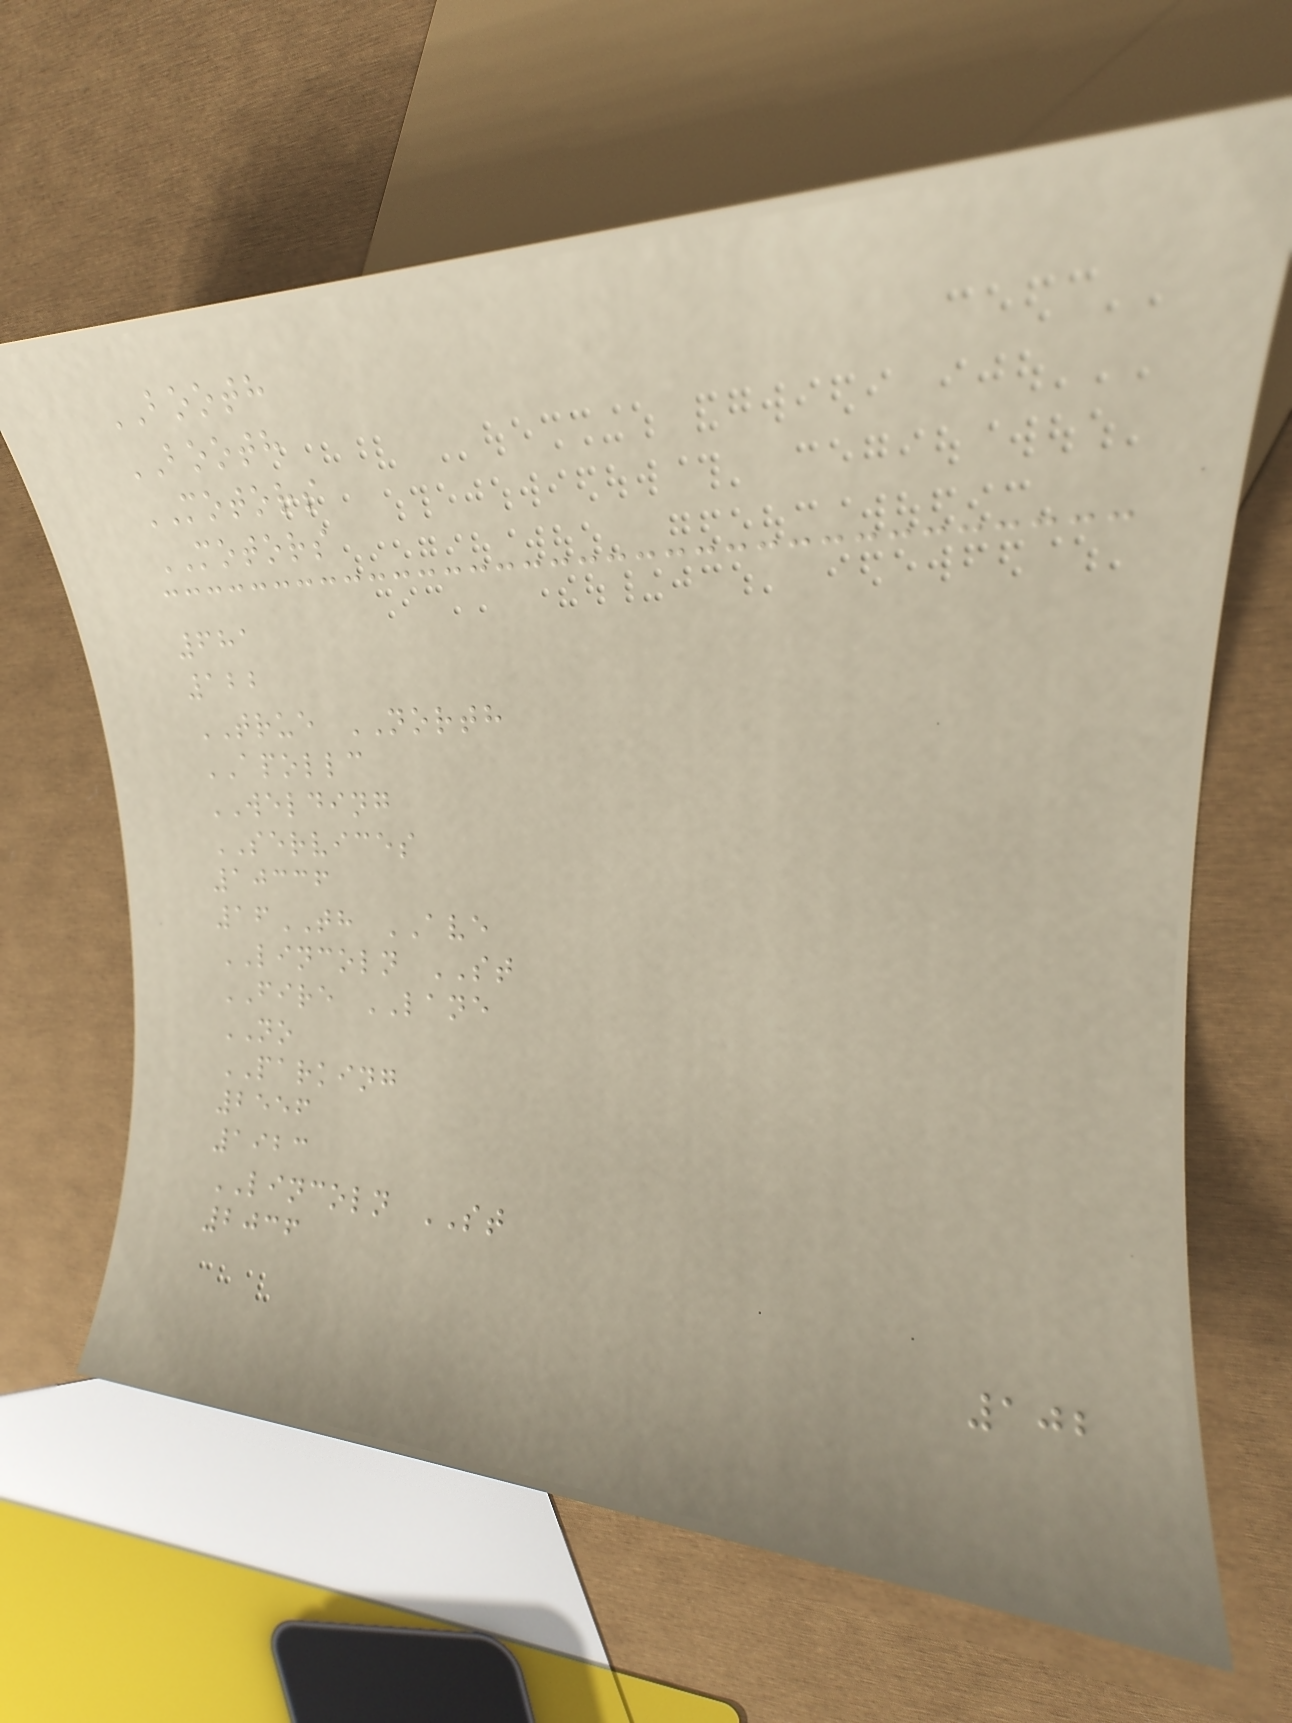BOOTH
BOOTH
MOTORS
MOTORS
681
122
TRUE NORTH
APOLLC
WELDING
SERVICES
10336
16TH AVE
LINCOLN ST
FIRE LANE
NO
PARKING
2556
1923
LINCOLN ST
2036
102
